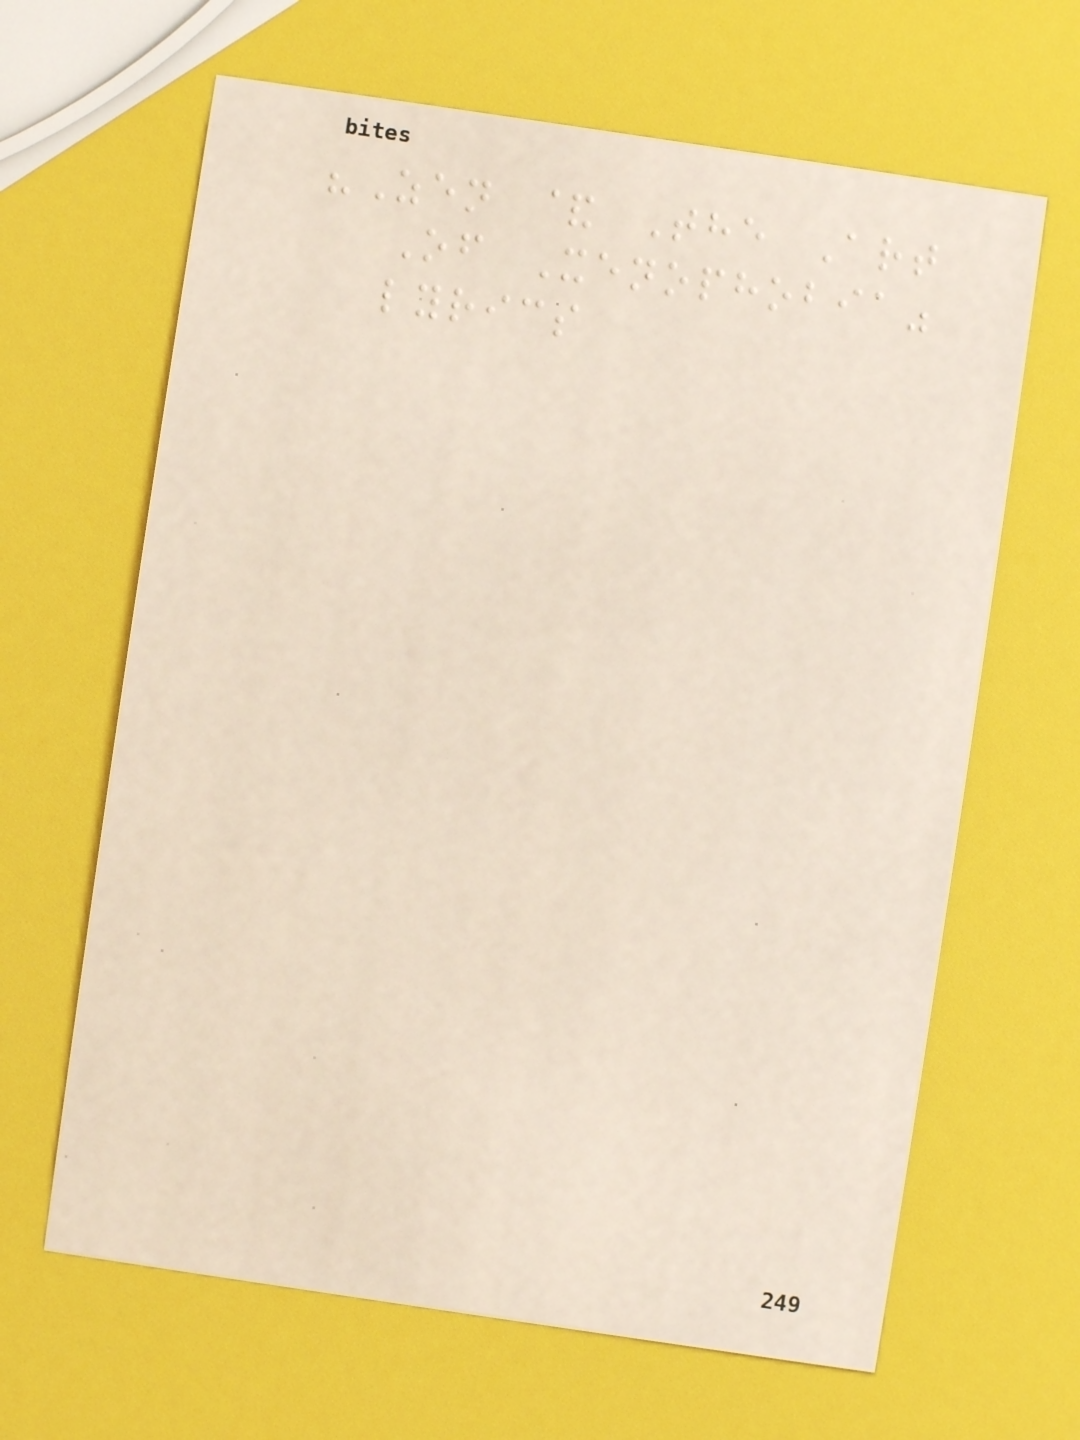"Zen & The Art
Of Xenophobia"
lyrics
